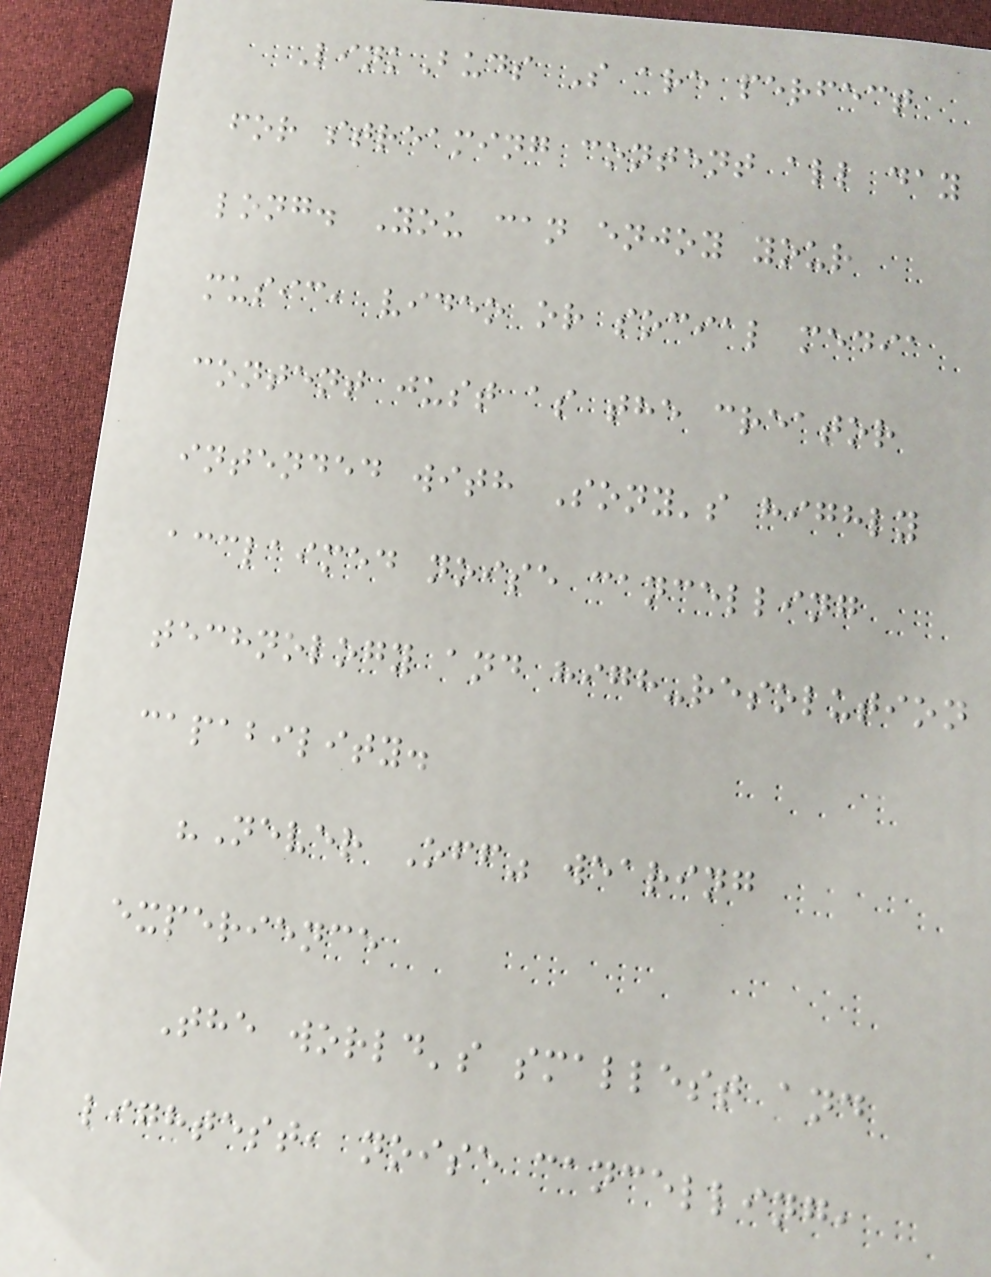LinkBuds S are perfect
for streaming content all day
long. You can enjoy your
music, video or social media
content just as the creator
intended with Sony's highly
acclaimed noise cancelling
technology and high-resolution
capability.
"Never Off" wearing
experience
The world's smallest and
lightest, noise cancelling,
